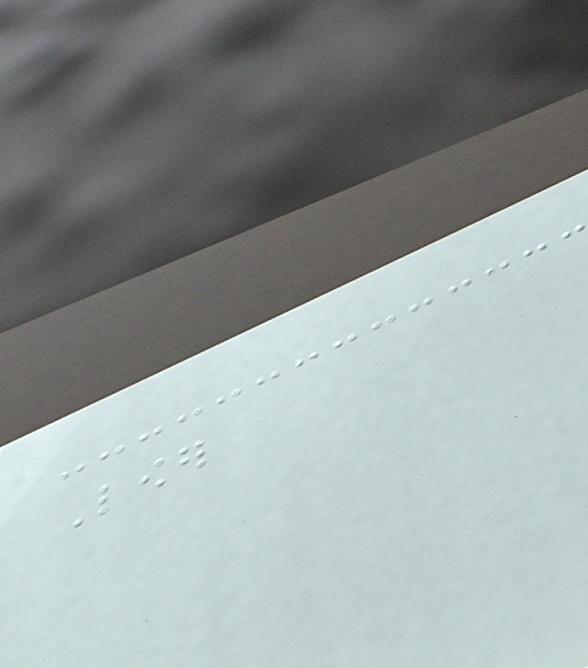Lower
